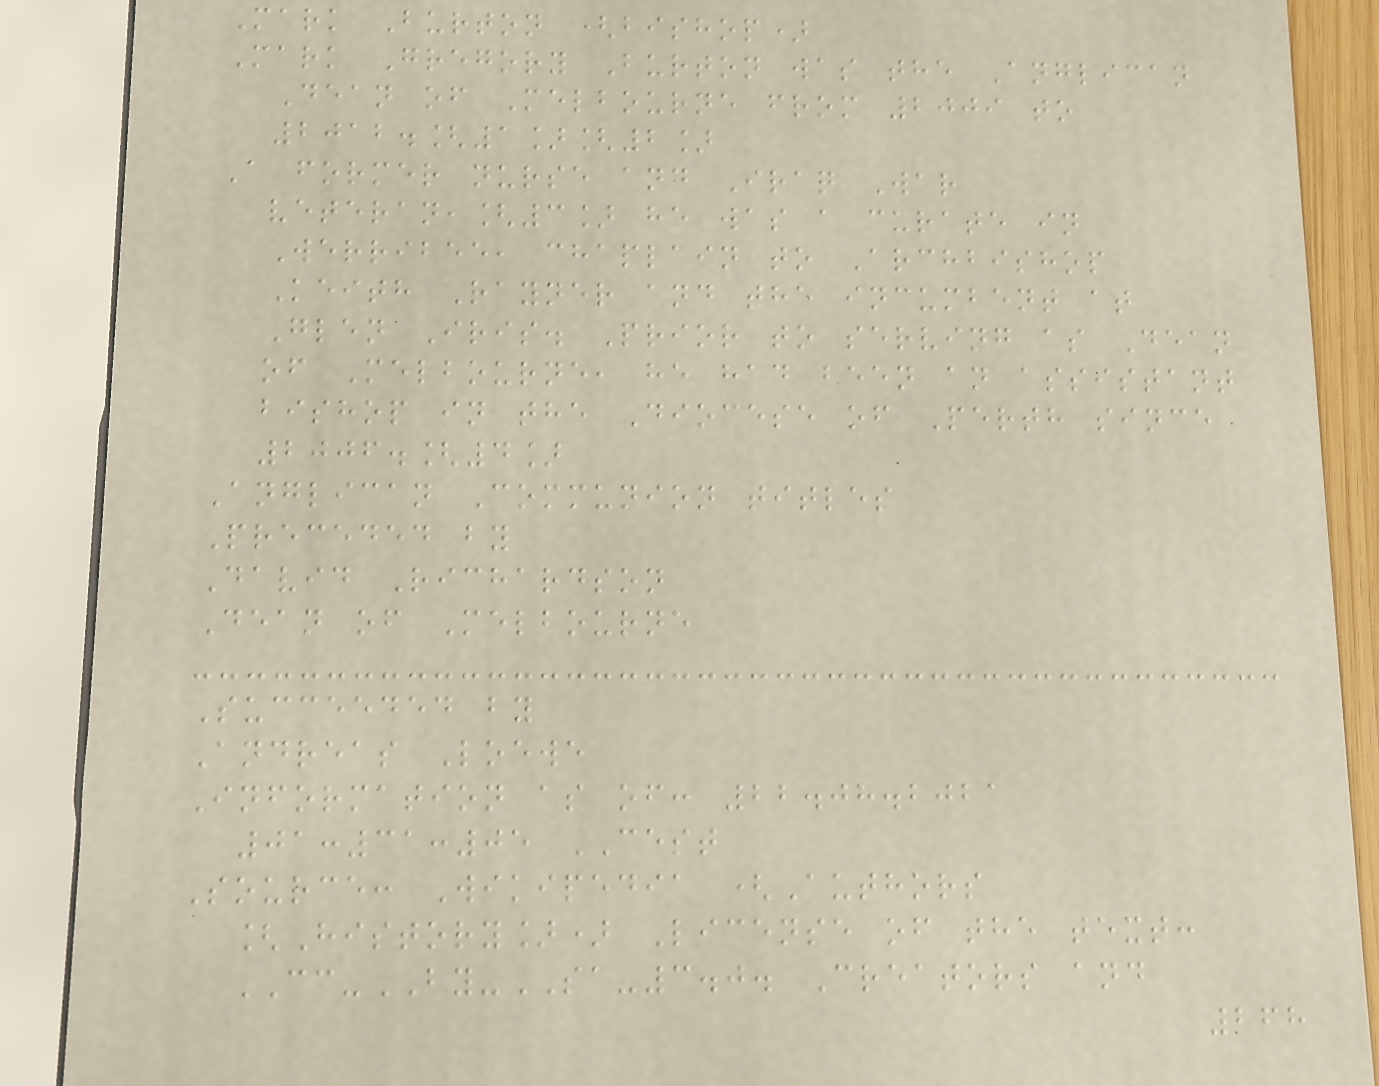Mark Burton (bishop)
Mark Gregory Burton was the Anglican
Dean of Melbourne from 2009 to
2012.[1][2]
A former nurse and Iraq War
veteran,[3] he was a curate in
Werribee, chaplain to Archbishop
Keith Rayner and the incumbent at
Glen Iris. Prior to serving as Dean
of Melbourne, he had been an assistant
bishop in the Diocese of Perth since
2006.[4]
Anglican Communion titles
Preceded by
David Richardson
Dean of Melbourne
Succeeded by
Andreas Loewe
Information as of: 22.08.2021
01:31:05 CEST
Source: Wikipedia (Authors
[History]) License of the text:
CC-BY-SA-3.0. Creators and
268
